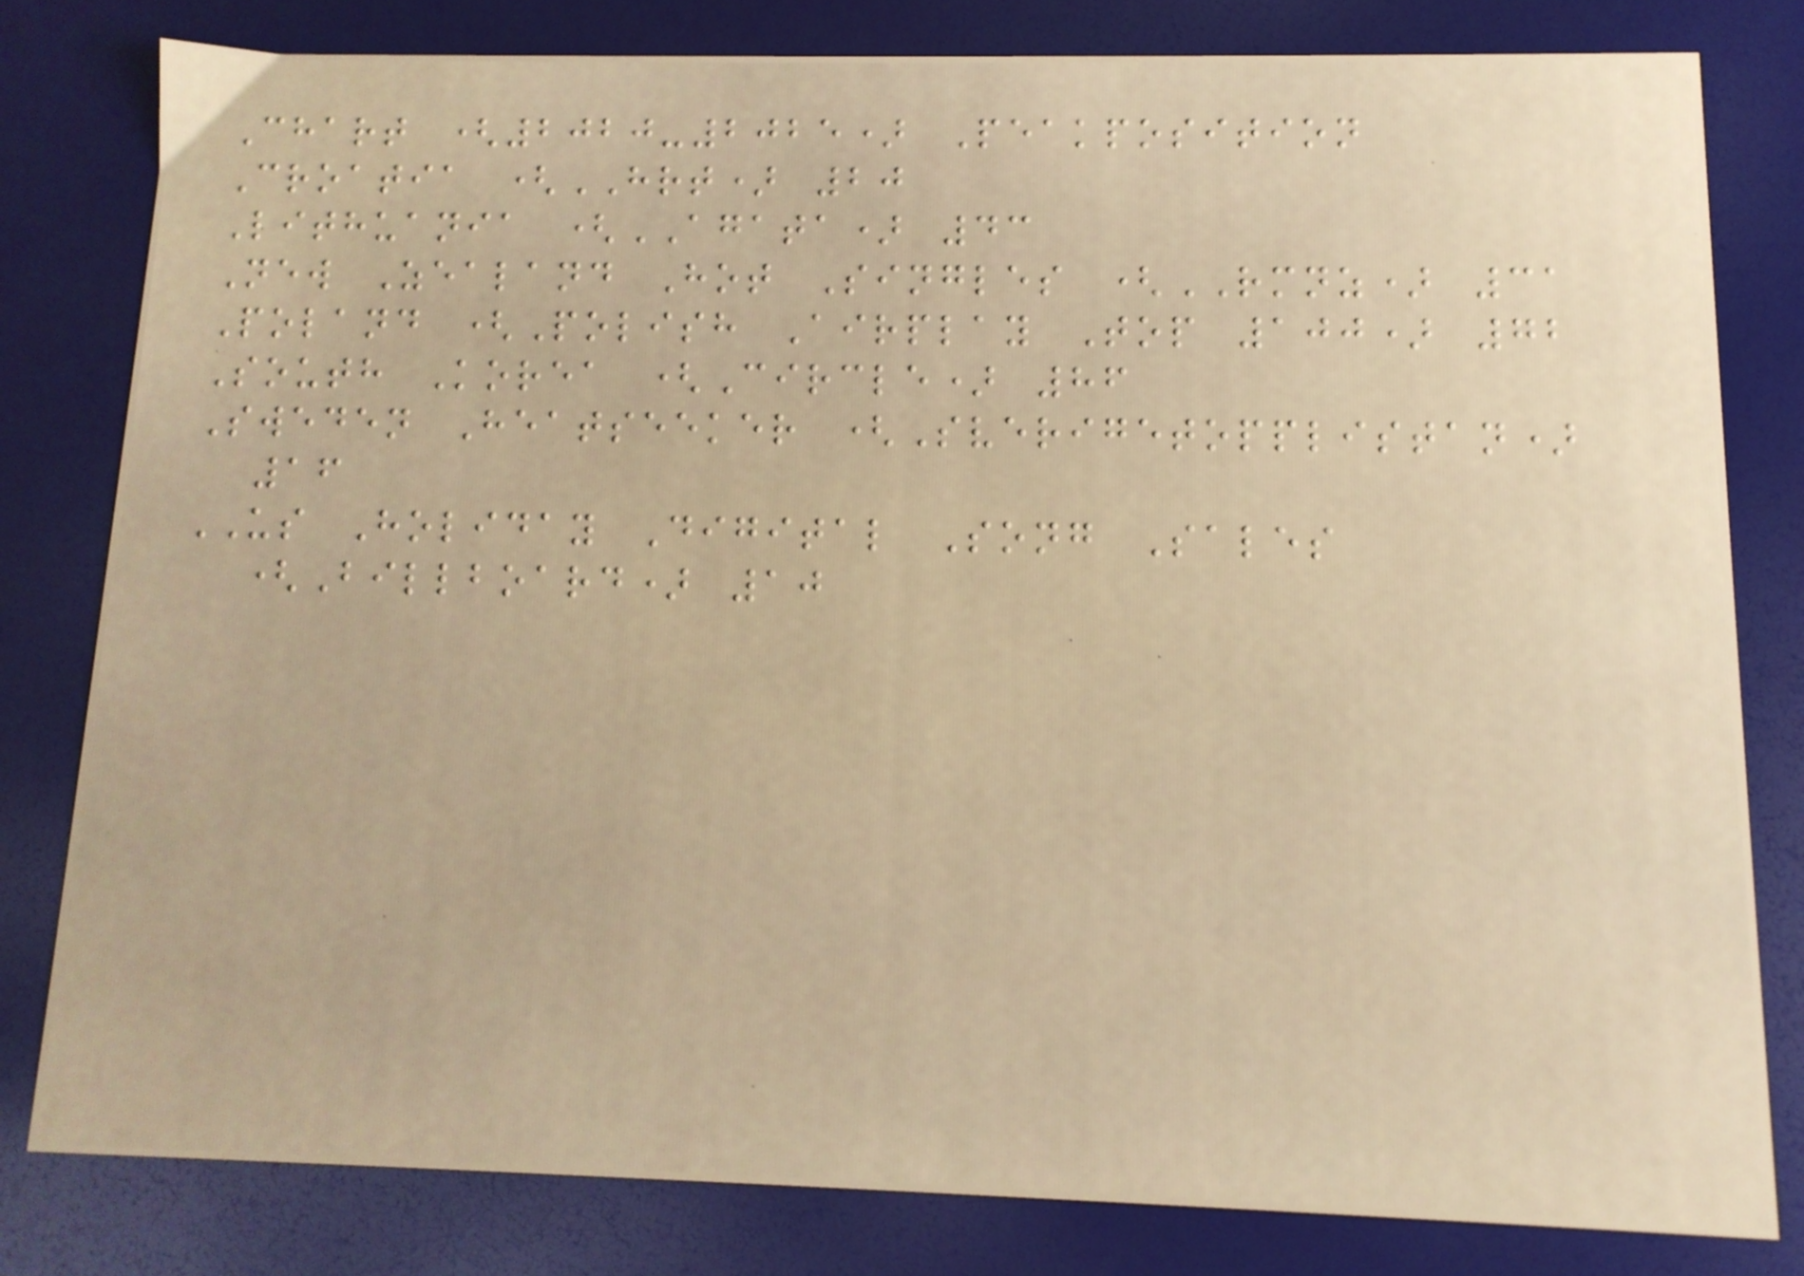Chart (2020-2025) Peakposition
Croatia (HRT) 20
Lithuania (AGATA) 43
New Zealand Hot Singles (RMNZ) 31
Poland (Polish Airplay Top 100) 72
South Korea (Circle) 86
Sweden Heatseeker (Sverigetopplistan)
16
US Holiday Digital Song Sales
(Billboard) 10
